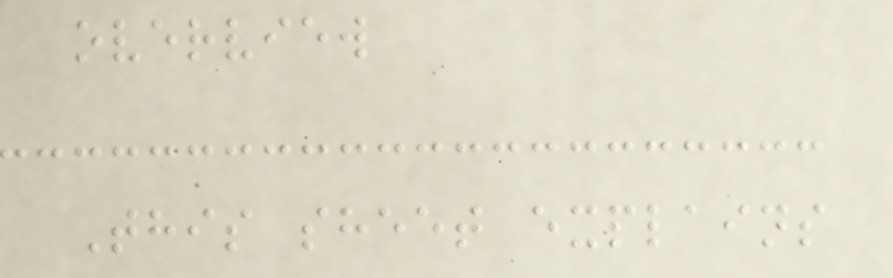overview
This sheet explains
